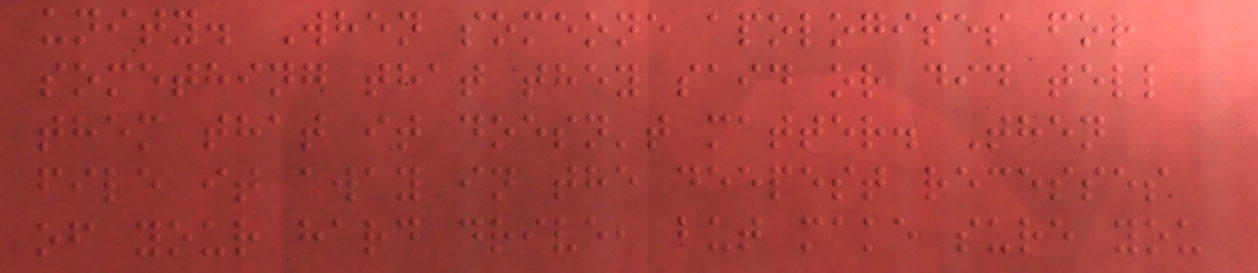unity. When someone apologises for
something that they said or did tell
them that it doesn't matter. Then
file it away in the deepest recesses
of your hard drive, but make sure you
